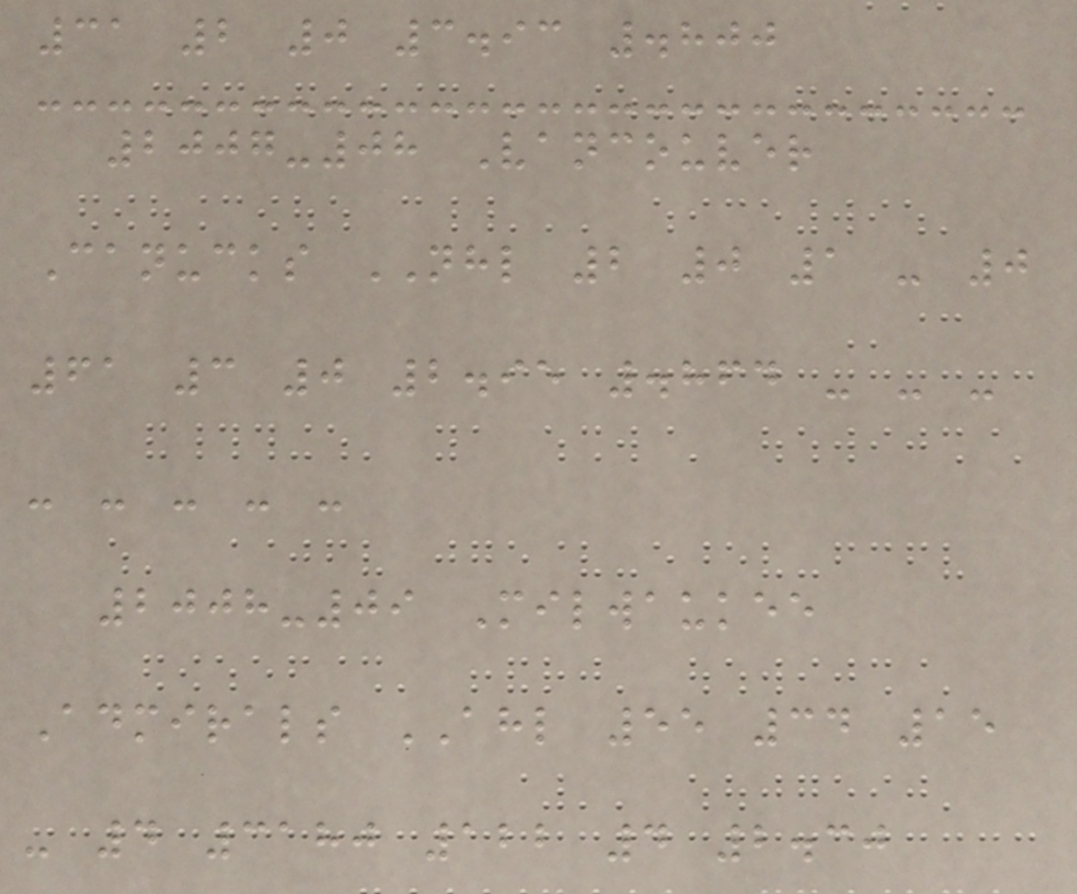31 2 0 3.93 .800
2007-08 Vancouver
Canucks NHL 2 0 1 - 0
61 3 0 2.95 .864 - - -
- - - - -
2008-09 Milwaukee
Admirals AHL 55 34 15
- 4 3180 122 4 2.30
